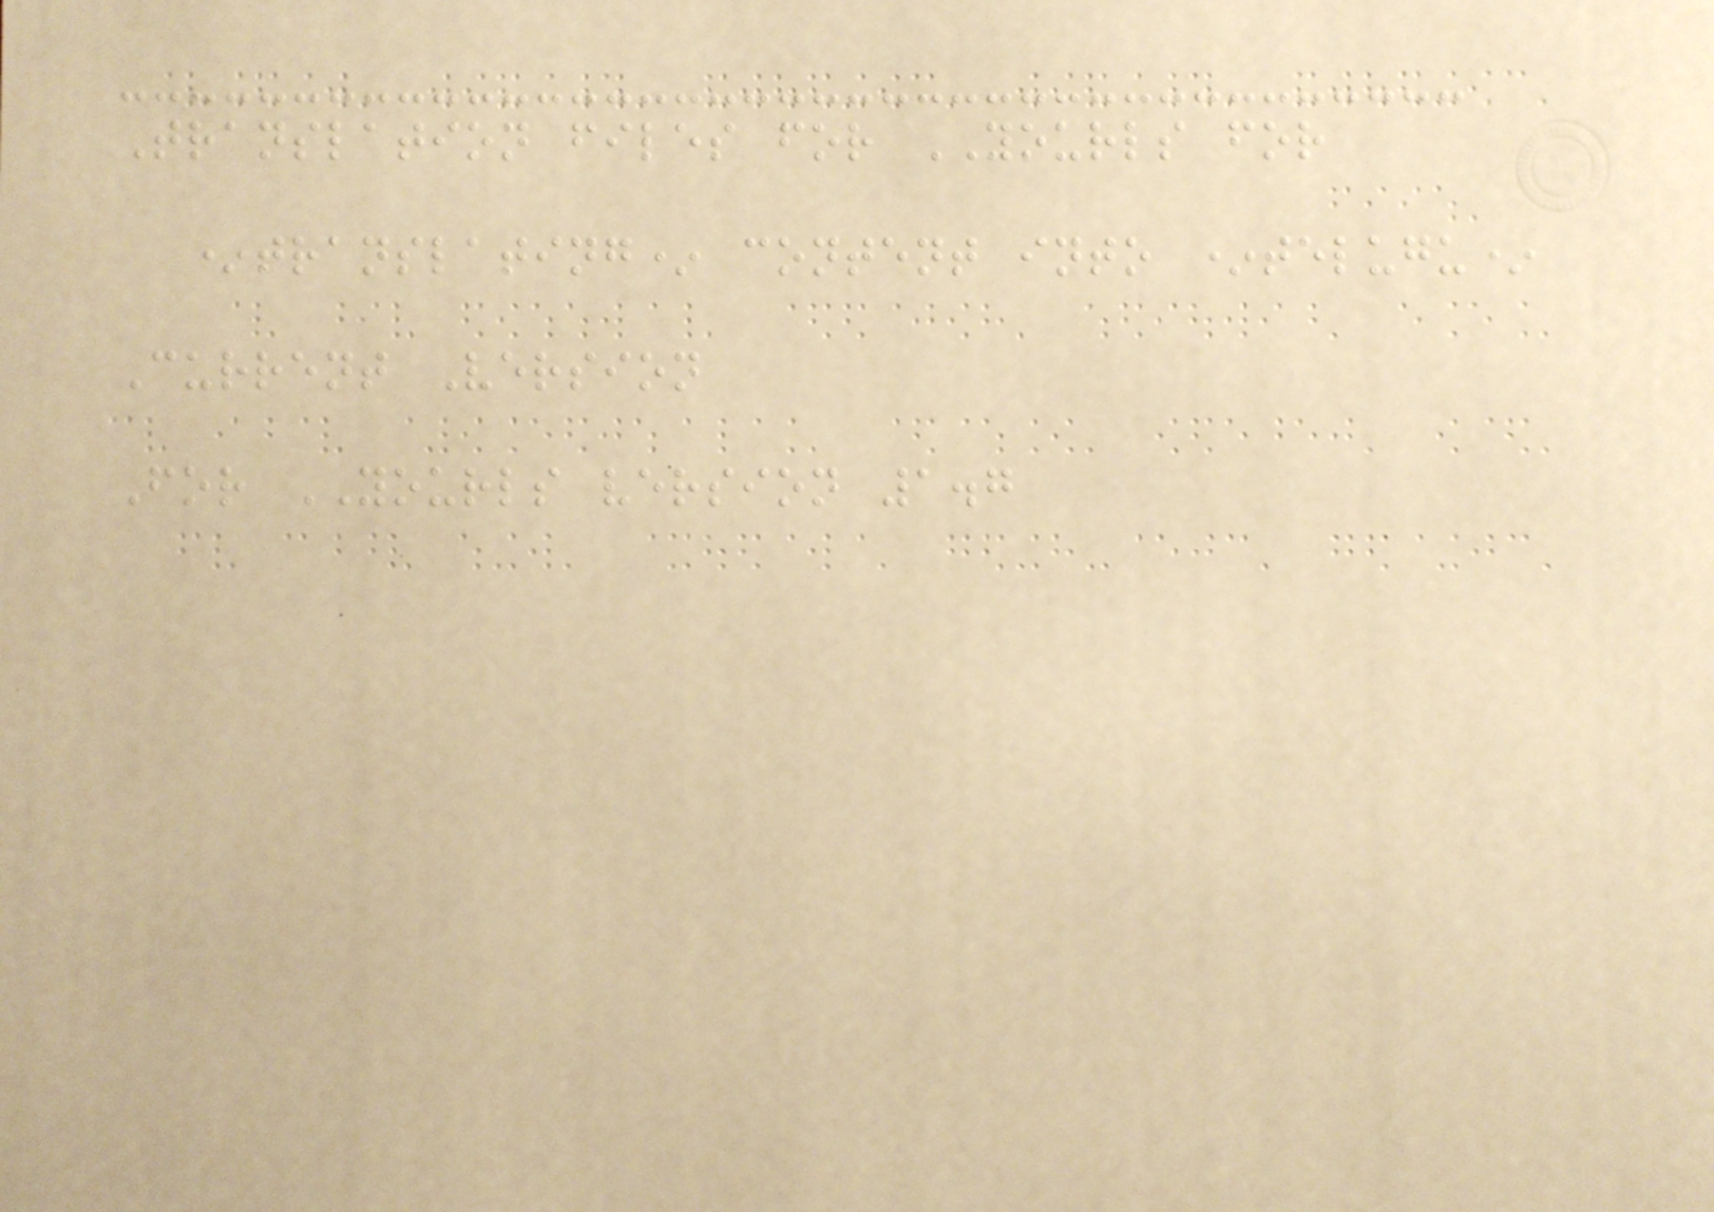Translation files for YOURLS for
*translating* content into *telugu*
Current Version
For YOURLS version 1.7
